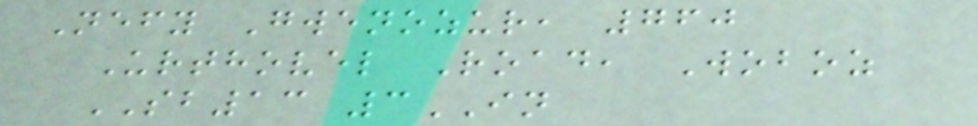Nefy Gwenozur, 760
Urthovel Road, Woboz
SB13 3IN
